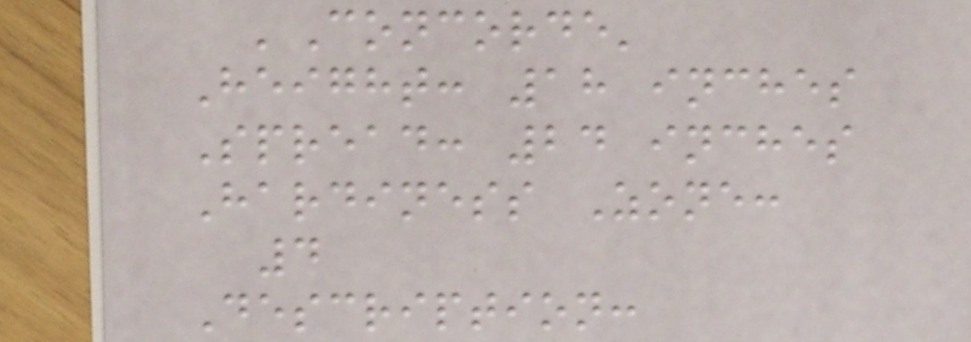'Concorde'
Height: 18 inches
Spread: 24 inches
Hardiness Zone:
4
Description:
